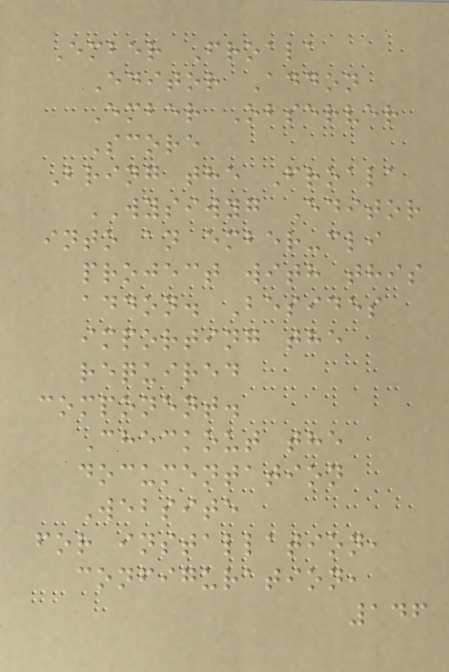Ember Froala
Editor Addon
Ember Observer
Score
Bring the Froala
WYSIWYG Editor
into an ember-cli
project with this
addon. Besides
importing the
required
component.
Checkout the
documentation
Website
for installation,
configuration,
146
